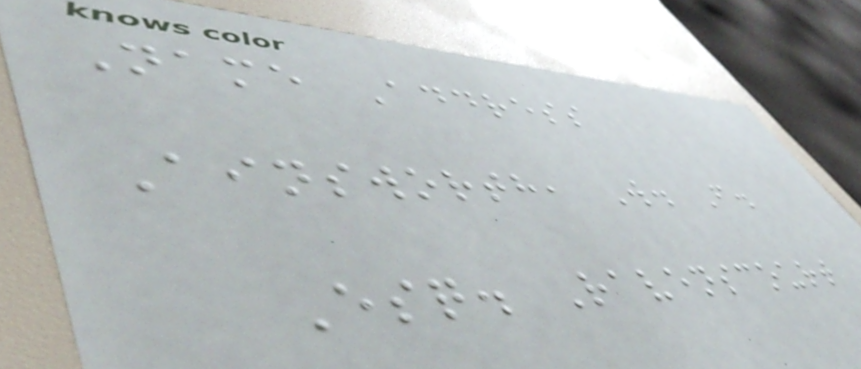Name Address
Ainsworth, W. F.
Esq. Ravenscourt
